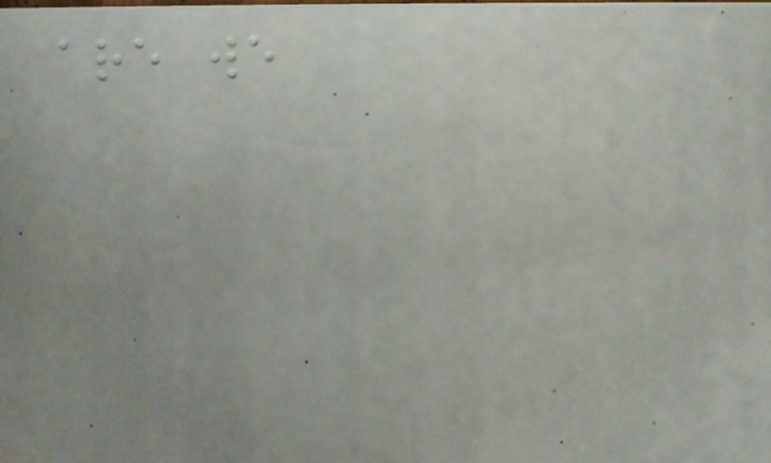are we
